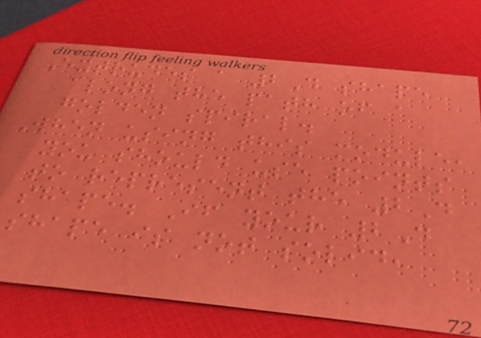Extrudes a 2D shape
along the path of a
golden spiral.
When using this module,
you should use points
to represent the 2D
shape. If your 2D
shape is not solid,
